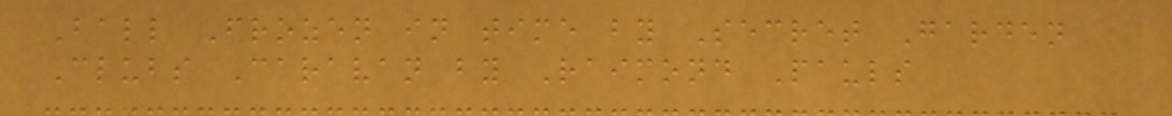Ball Frozen in time by Secret Garden
Clubs Caravan by Raimond Pauls
